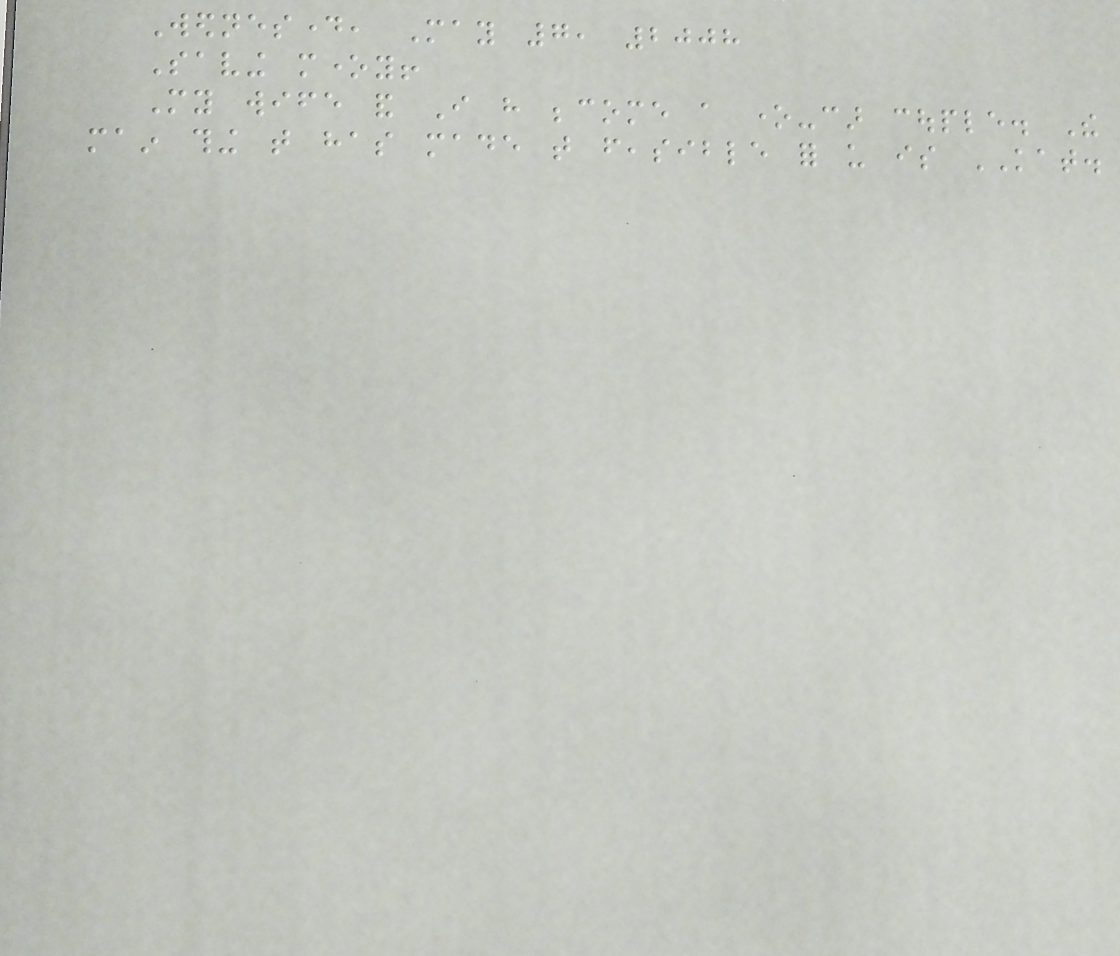Wednesday, May 7, 2008
Saving money!
My wife and I have become a one-car couple. The
main thing that has made that feasible for us is KAT.
